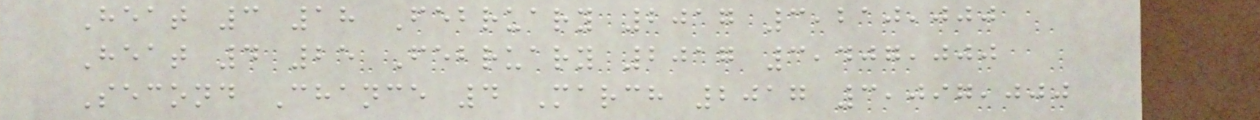Heat 3 18 February 2017 3,210,000
Heat 4 25 February 2017 3,407,000
Second Chance 4 March 2017 3,097,000
